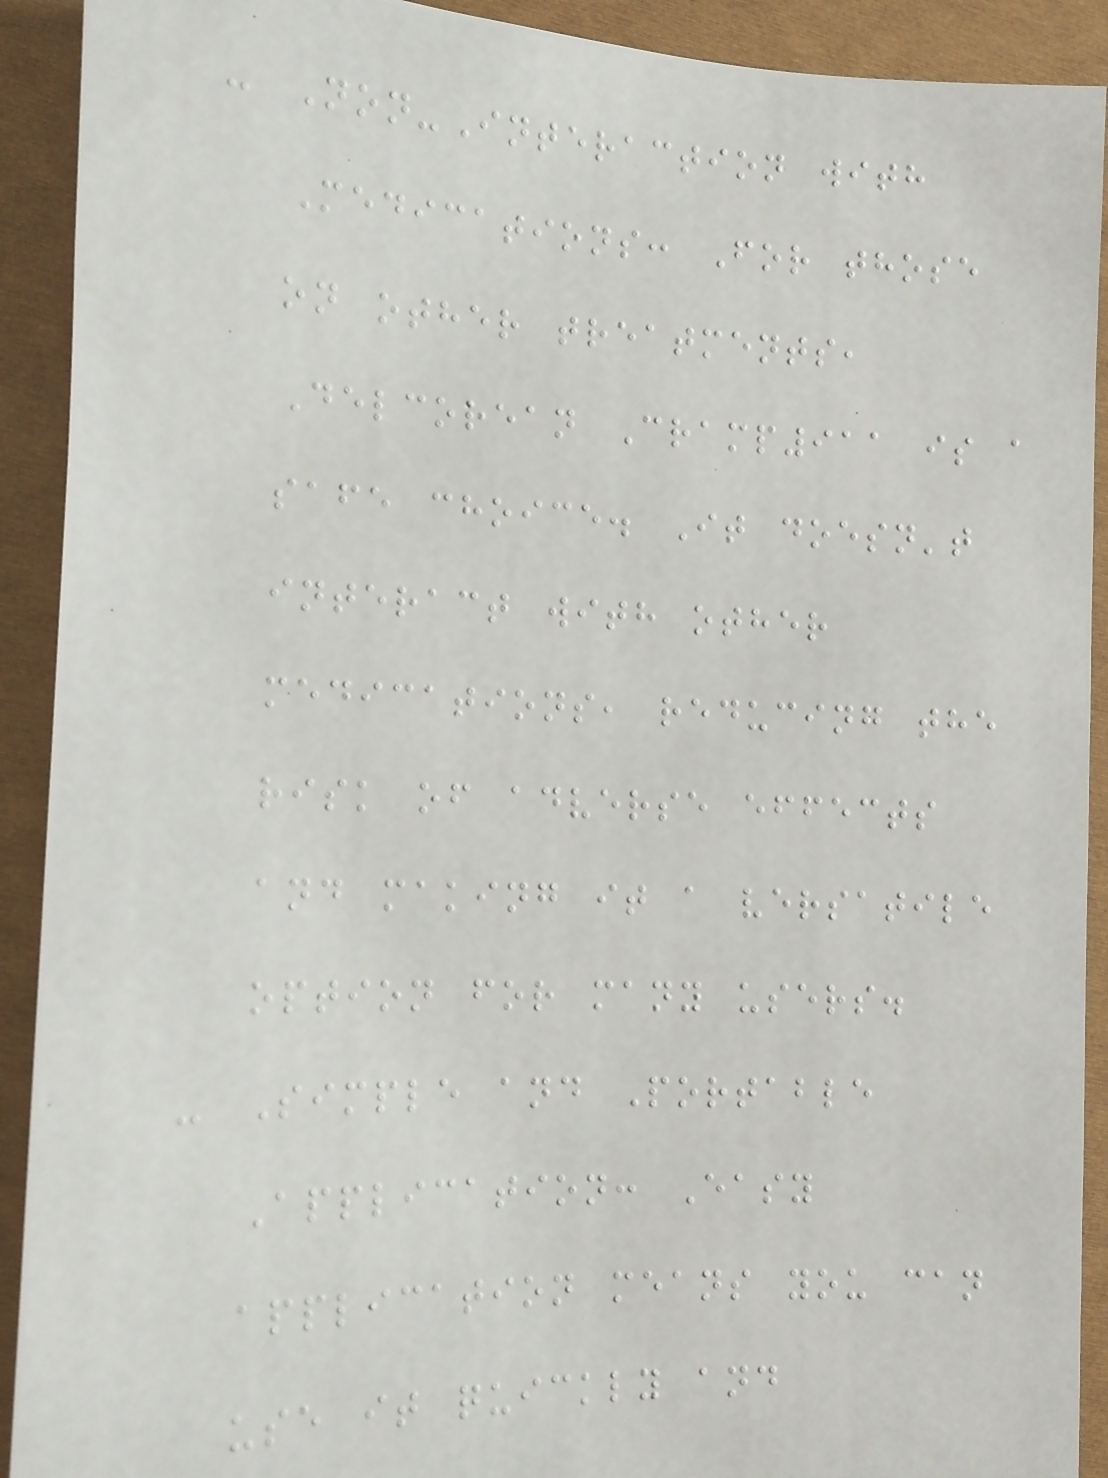- Non-Interaction with
Medications: For those
on other treatments,
Delcorean Cramp911 is a
safe choice. It doesn't
interact with other
medications, reducing the
risk of adverse effects
and making it a versatile
option for many users.
- Simple and Portable
Application: Easy
application means you can
use it quickly and
